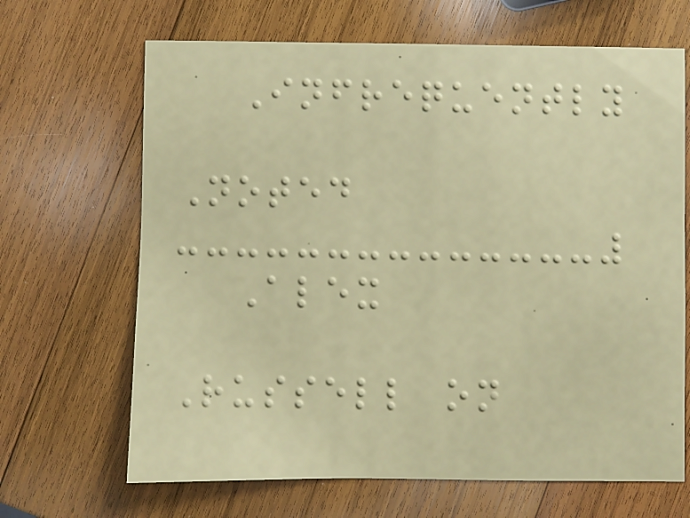Infrequently
Noted
Alex
Russell on
